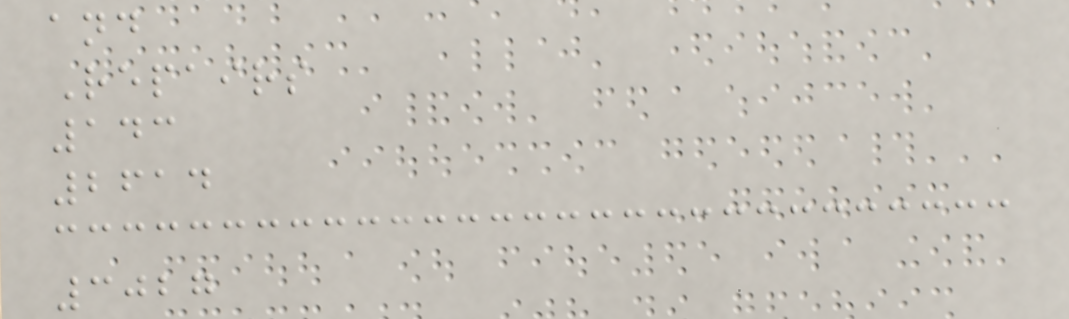and
Repairs
143
2614
3027
